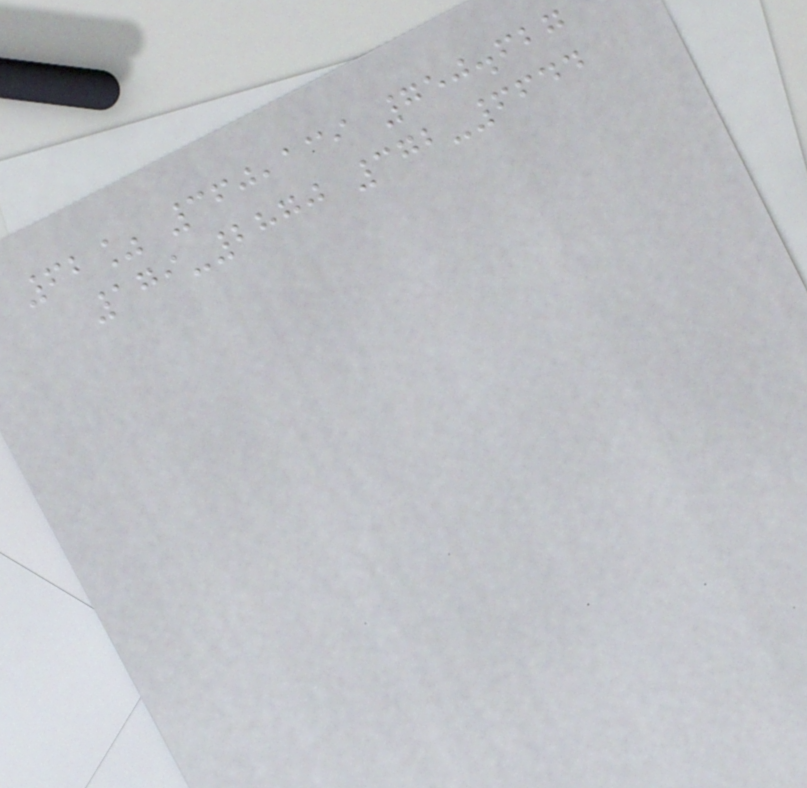62% 360,139 750.627
179-2870 372-6644
